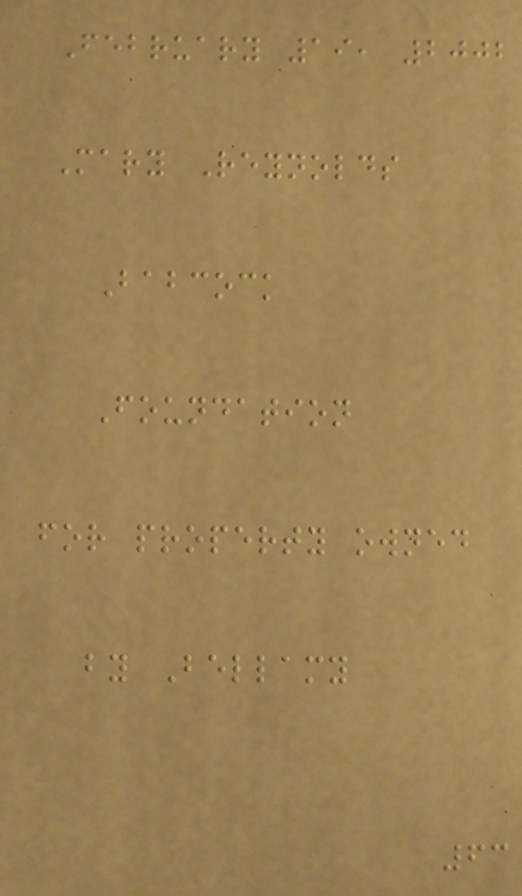February 19, 2002
Mary Reynolds
Babcock
Foundation
for property owned
by Bellamy
63
